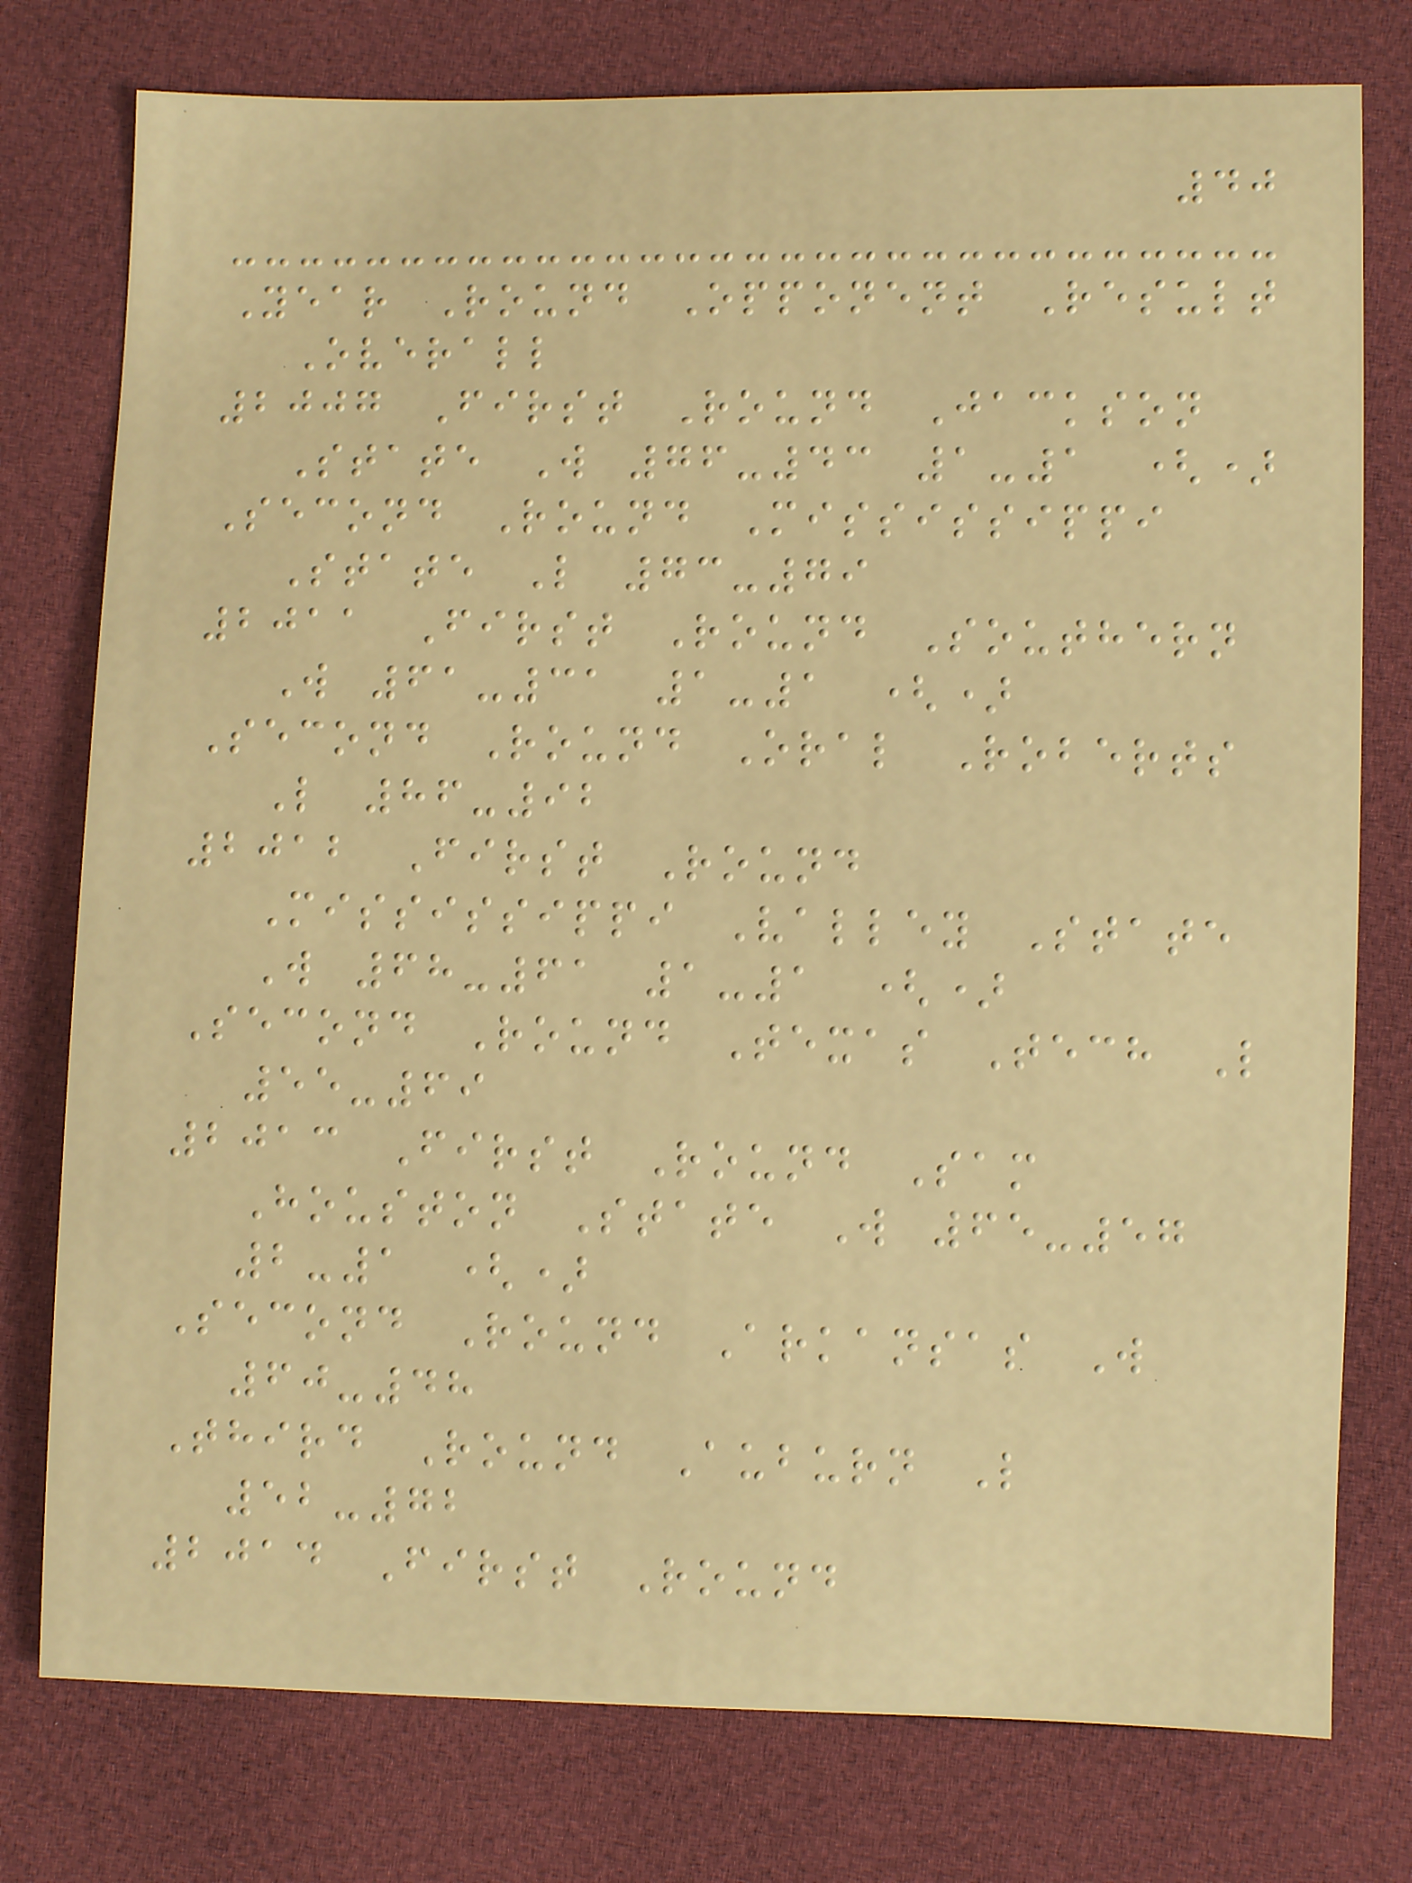40
Year Round Opponent Result
Overall
2007 First Round Jackson
State W 76-43 1-1 ()
Second Round Mississippi
State L 73-79
2011 First Round Southern
W 61-31 1-1 ()
Second Round Oral Roberts
L 86-92
2012 First Round
Mississippi Valley State
W 68-61 1-1 ()
Second Round Texas Tech L
55-69
2013 First Round Sam
Houston State W 65-57
2-1 ()
Second Round Arkansas W
60-48
Third Round Auburn L
52-72
2014 First Round
